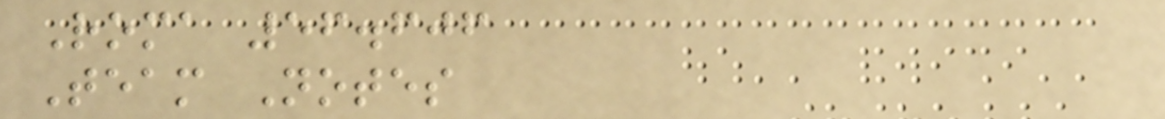Roma 56.606
Team Notes
